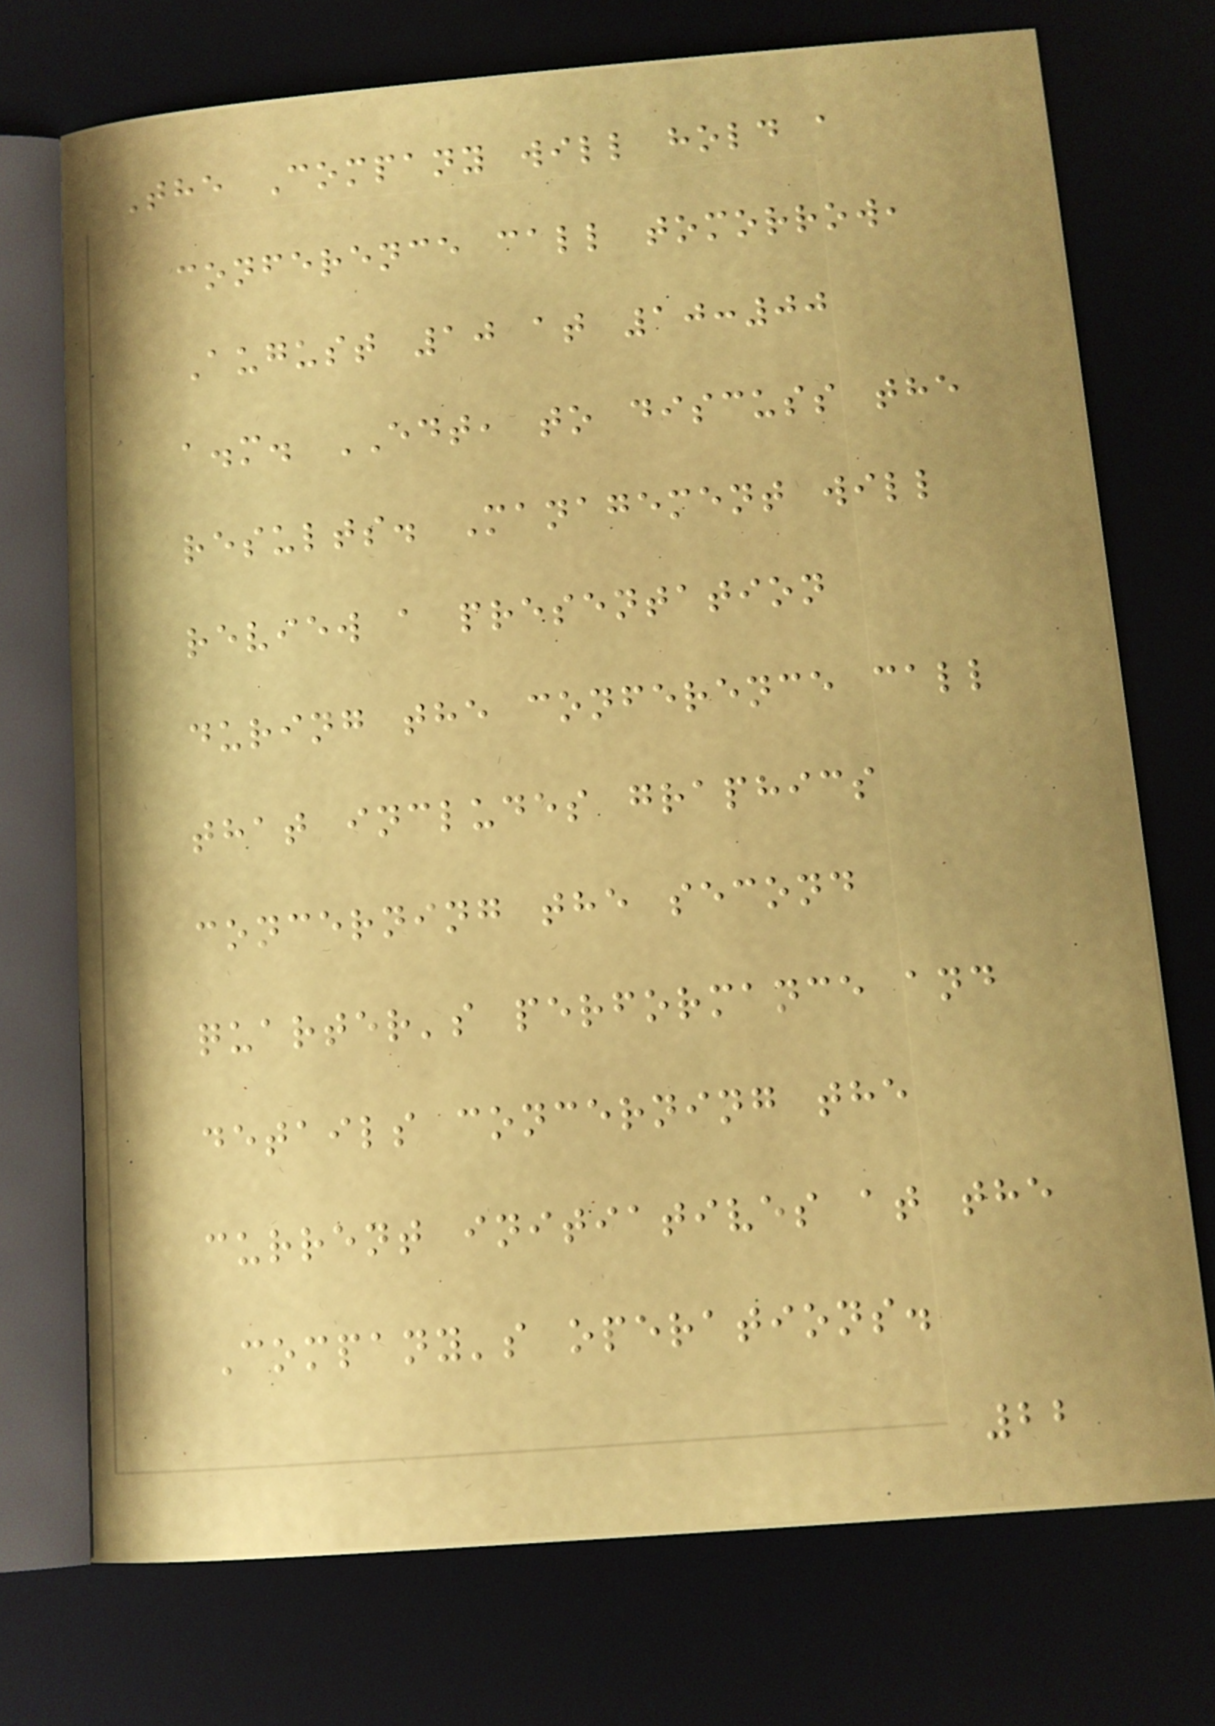The Company will hold a
conference call tomorrow,
August 10 at 10:00
a.m. EDT, to discuss the
results. Management will
review a presentation
during the conference call
that includes graphics
concerning the second
quarter's performance and
details concerning the
current initiatives at the
Company's operations.
22
